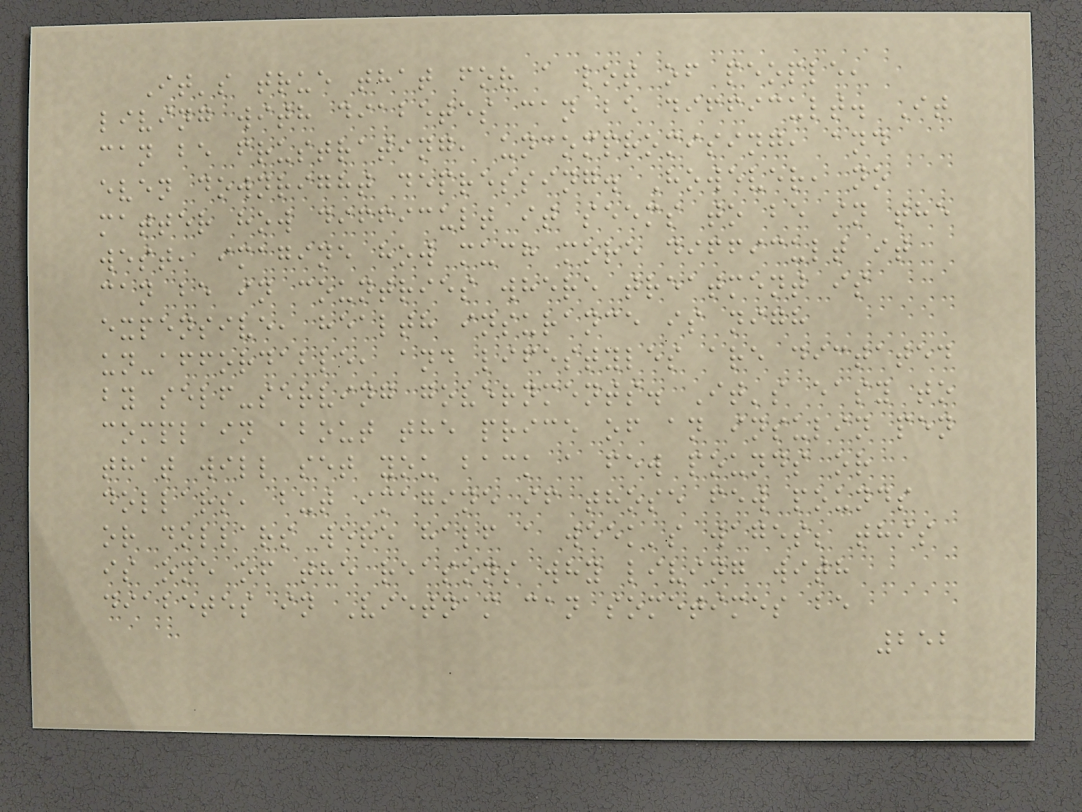It's true that for a lot of people,
living with diabetes can be difficult. It
can be frustrating, uncompromising, and
even downright depressing. However, no
matter how difficult it seems to be in the
west, imagine how much more difficult it
can be in countries where treatment is
expensive, health insurance is nigh
un-affordable, and lifestyles are dictated
by self-serving governments. It's easy to
complain about the price of an insulin pen
that will set you back a few pounds or
dollars, but imagine if those few pounds
or dollars were half a week's wages; this
is one of the reasons why living with
diabetes in Vietnam can sometimes be
252
